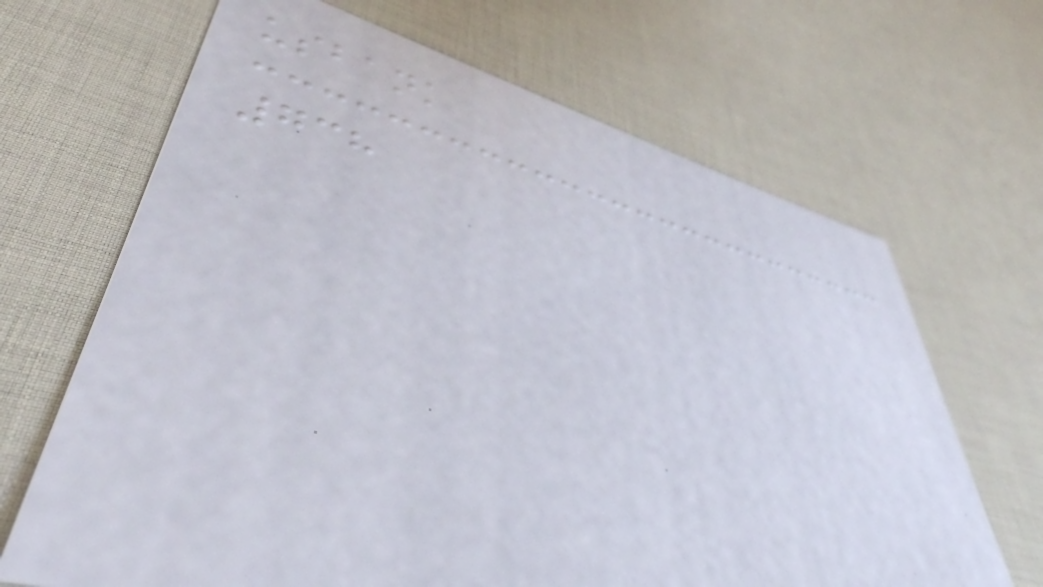usbank
738
